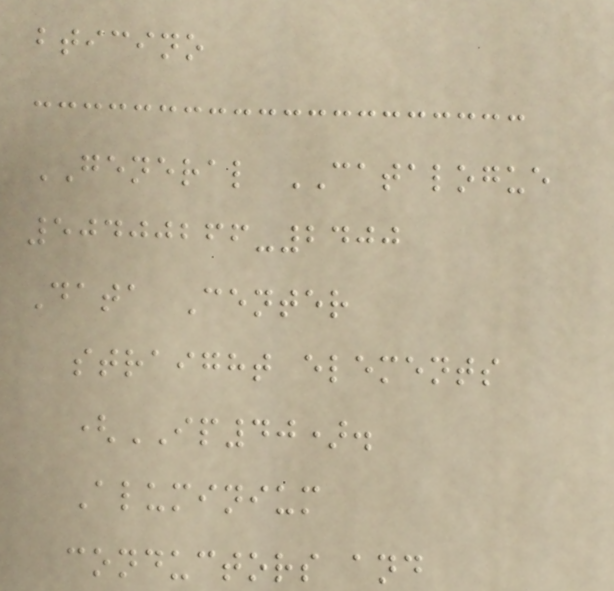bticino
GENERAL CATALOGUE
50400266-2400
Data Center
straight elements
(IP40).
Aluminium
conductors and
